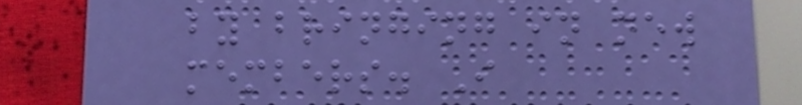by bringing in new
members. I
